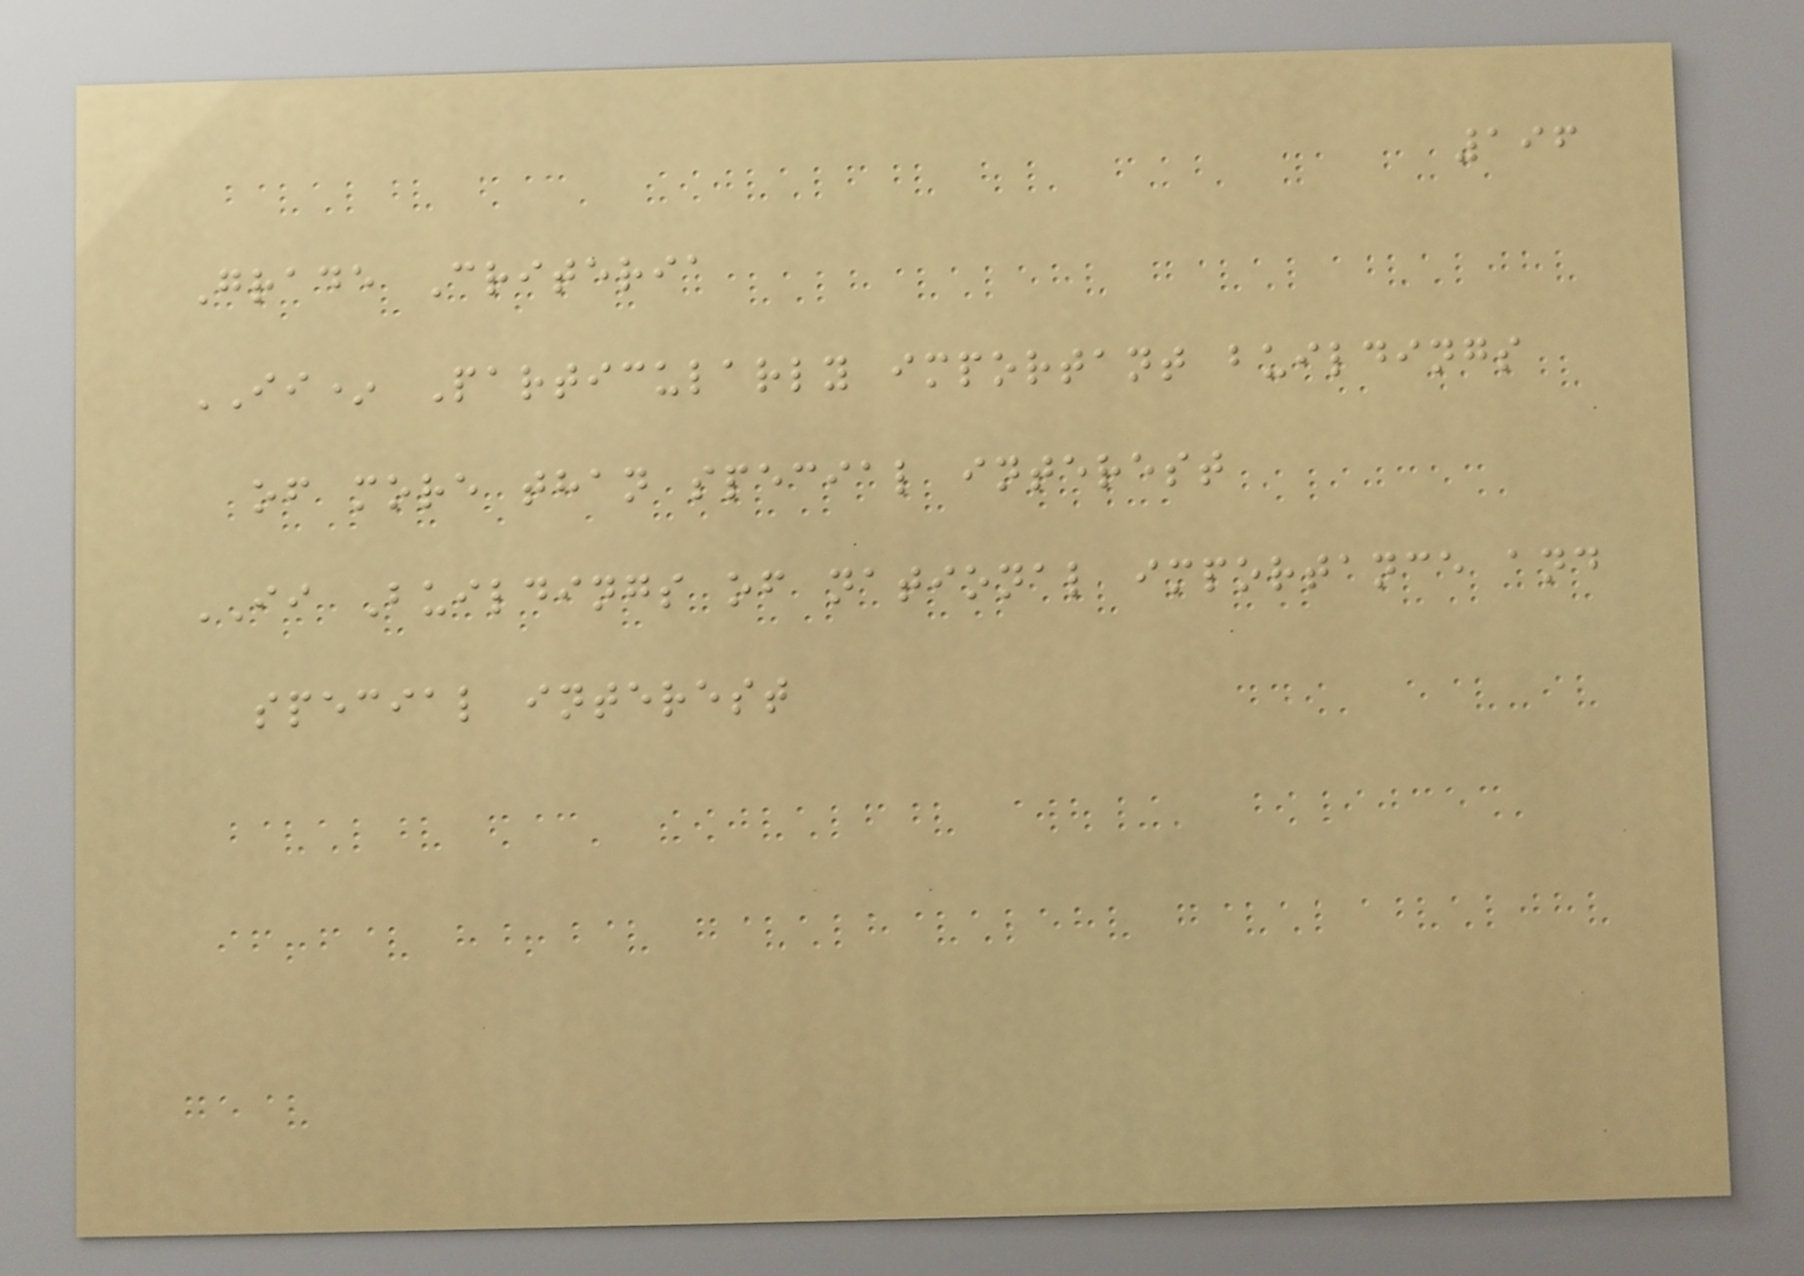196
Grade Criteria
II* Particularly important buildings
of more than special interest
II Buildings of national importance and
special interest
